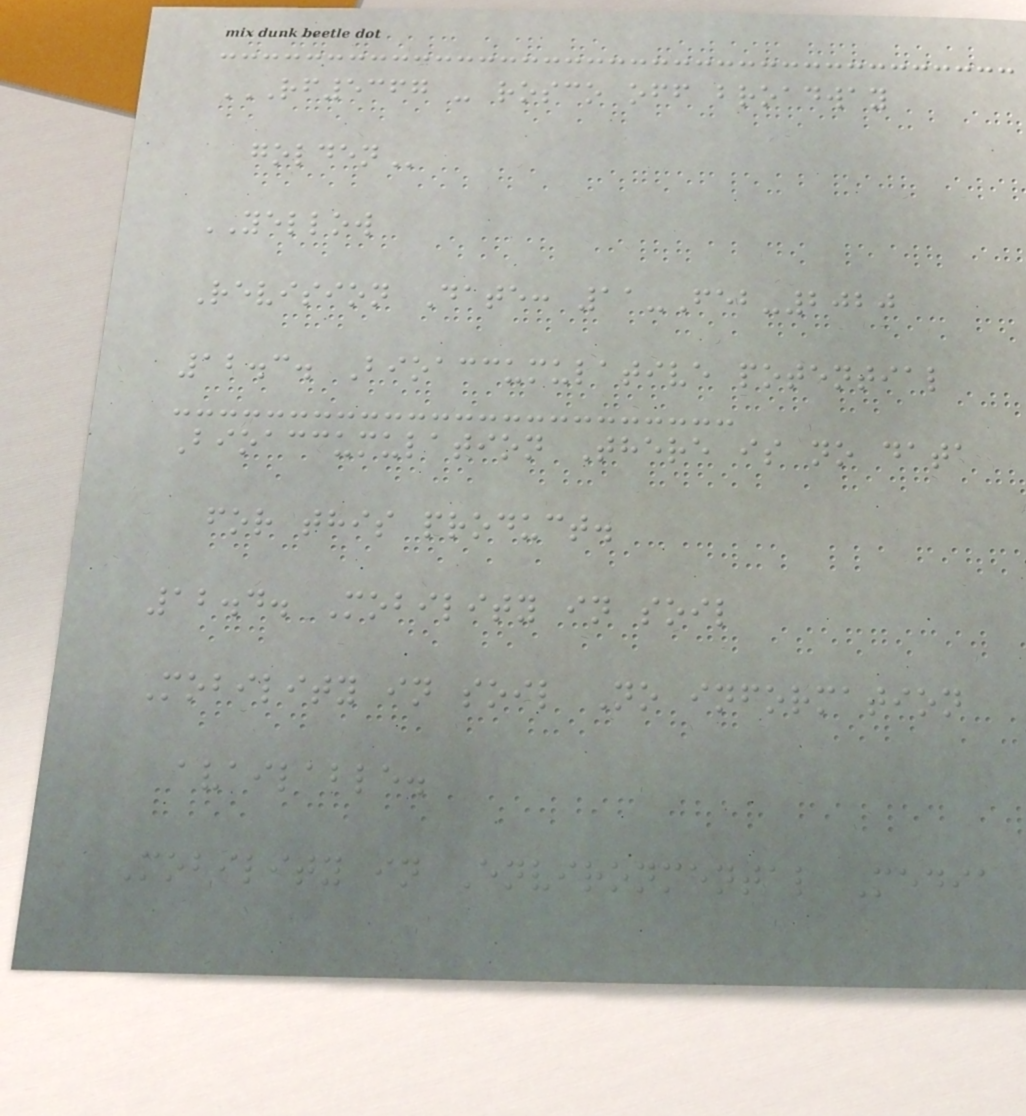RF5367 - ROSCO OFF BROADWAY
GOLDEN
YELLOW
Revision Date: 11-Feb-2020
12.3. Bioaccumulative potential
Bioaccumulation There is no data
for this product.
12.4. Mobility in soil
Mobility in soil No information
available.
Mobility in Environmental Media
